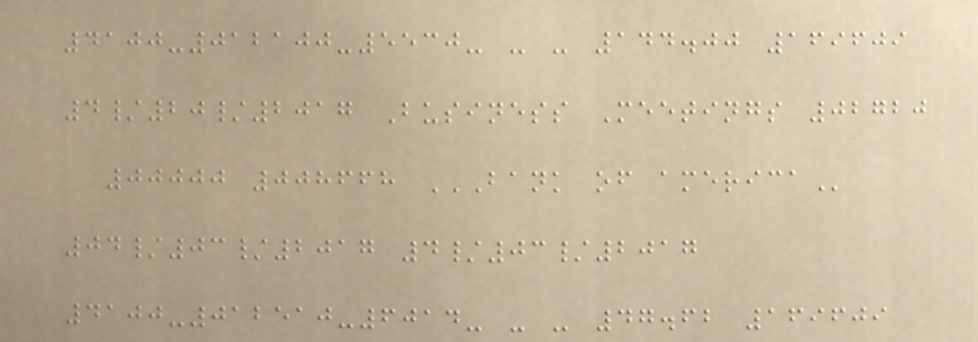4100-012100-5530- - - 144.00 169609
4/20/2017 Business Meetings 02720
00000 008668 BANK OF AMERICA
04/03/2017 4/03/2017
4100-012510-6014- - - 47.62 169609
